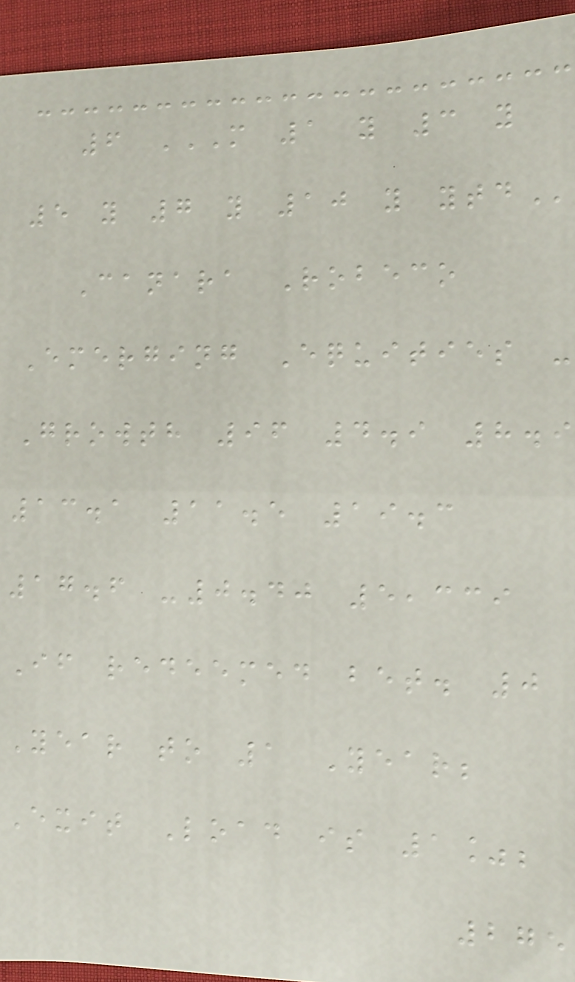6 M 1 Y 3 Y
5 Y 7 Y 10 Y YTD
Canara Robeco
Emerging Equities -
Growth 96 4.9 8.9
13.1 11.5 19.3
17.6 -0.40 5,339
If redeemed bet. 0
Year to 1 Year;
Exit Load is 1%;
275
